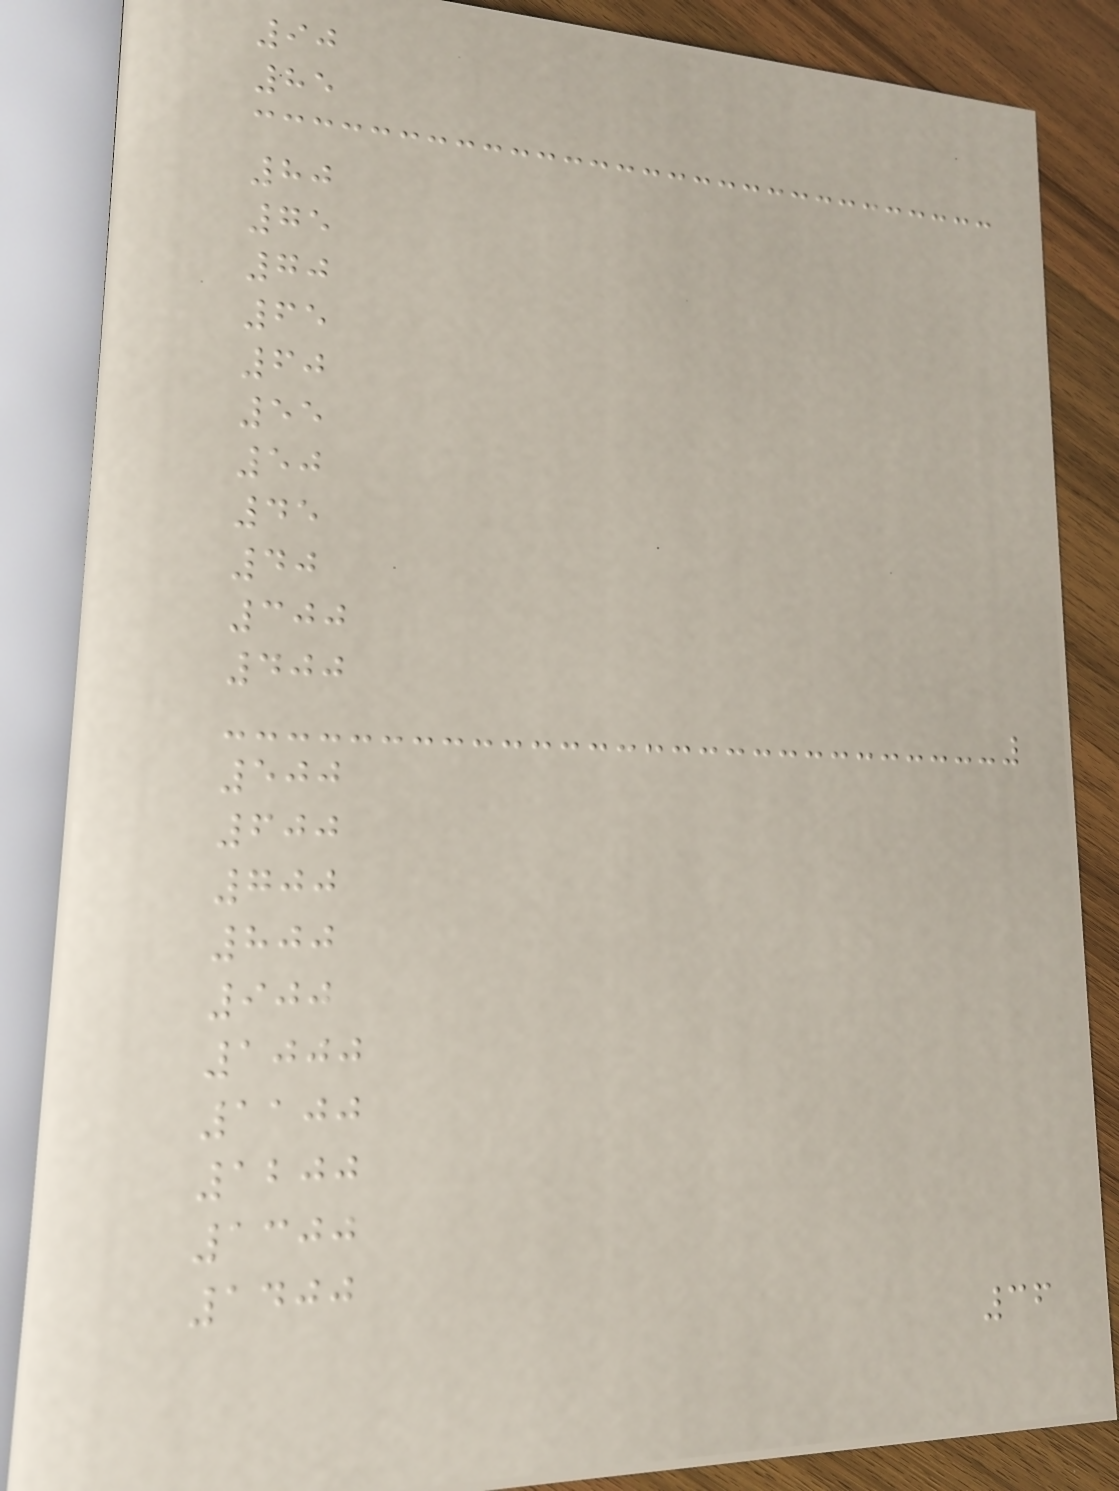90
85
80
75
70
65
60
55
50
45
40
300
400
500
600
700
800
900
1000
1100
1200
1300
1400
36
